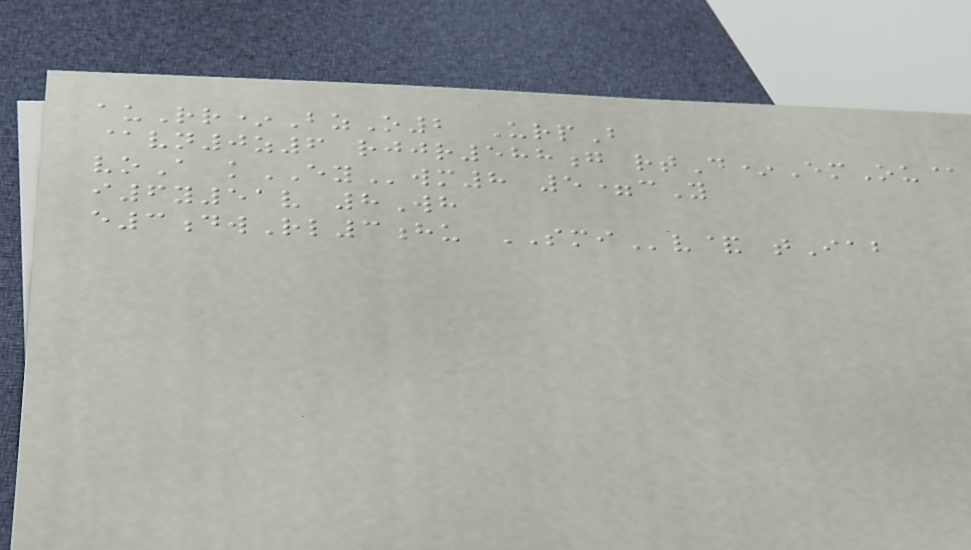auRr*BzO2 UrpB
@vn0z6 rjjr588g rtD*EmOu@
voA kEYwm8 5=cY
i6y51v 8Wh
e3dwRl3hu SMIv& tIab
